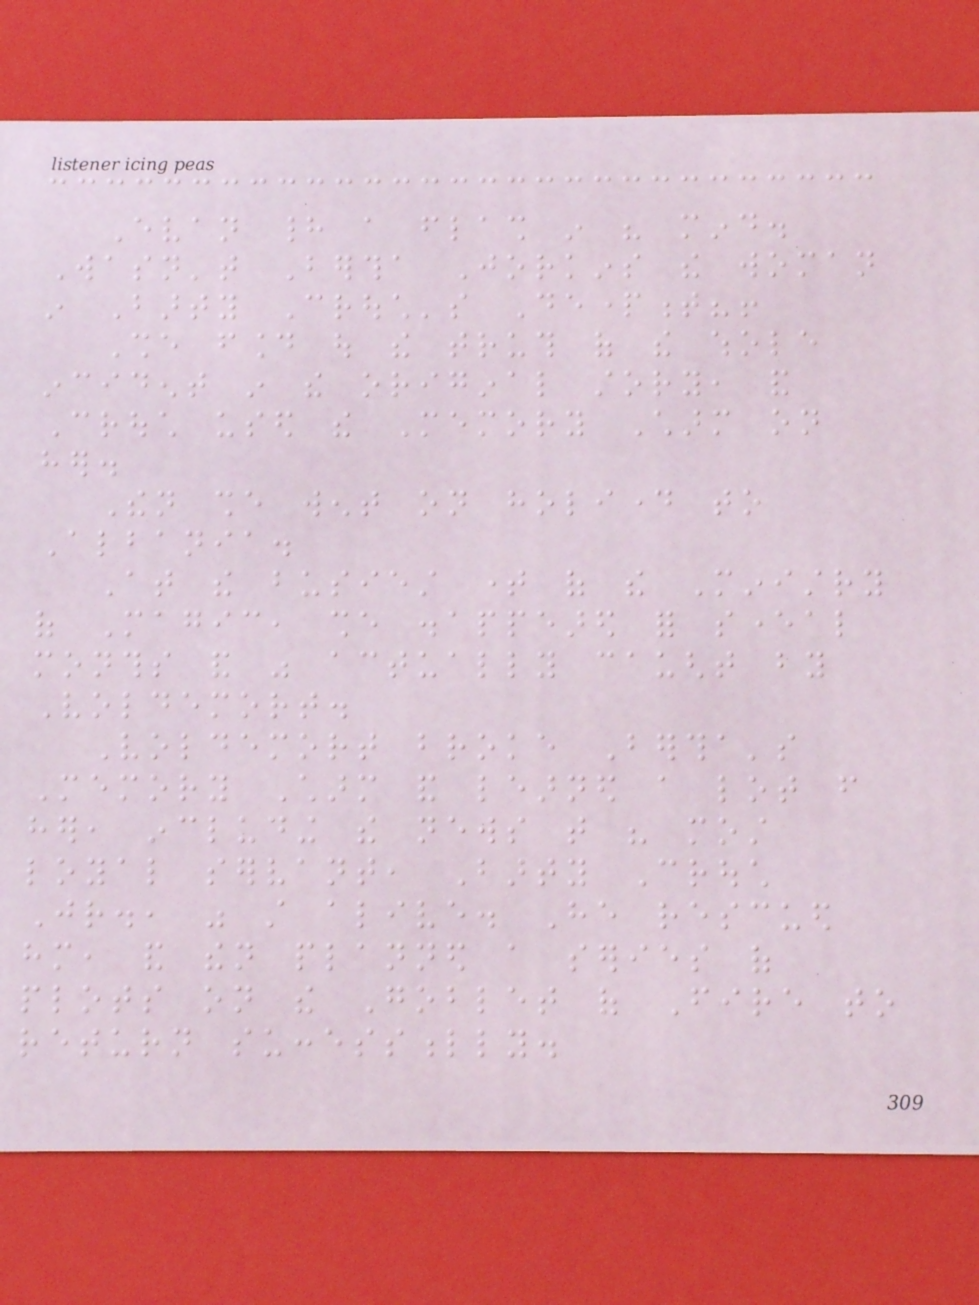Evan had a flash in his mind.
Wasn't Bertha Jorkins the woman
in Barty Crouch's Department?!
She found out the truth of the whole
incident in the original story, and
Crouch used the Memory Charm on
her.
Then she went on holiday to
Albania.
At the busiest time of the Ministry
of Magic, she disappeared for several
months and was actually caught by
Voldemort.
Voldemort broke Bertha's
Memory Charm and learned a lot from
her, including the news that his most
loyal servant, Barty Crouch
Jr., was still alive. He rescued
him, and then planned a series of
plots on the Goblet of Fire to
return successfully.
